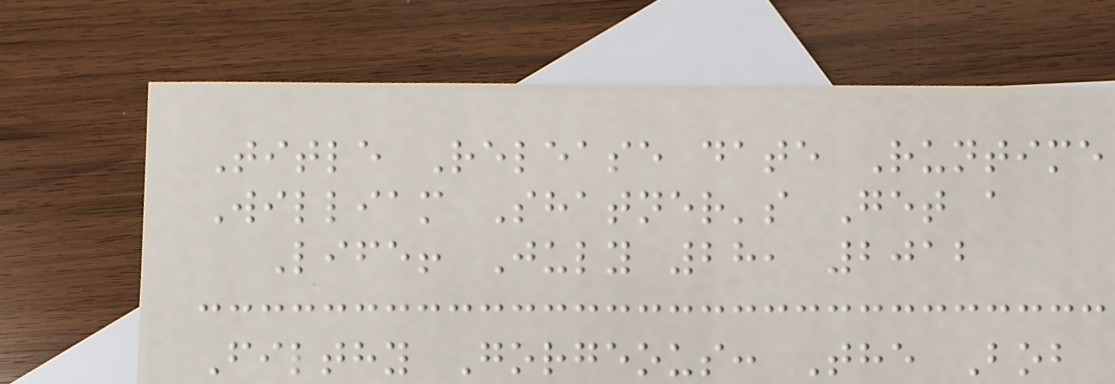Title Release date Runtime
William Shatner's Get a
Life! July 28, 2012
Filthy Gorgeous: The Bob
